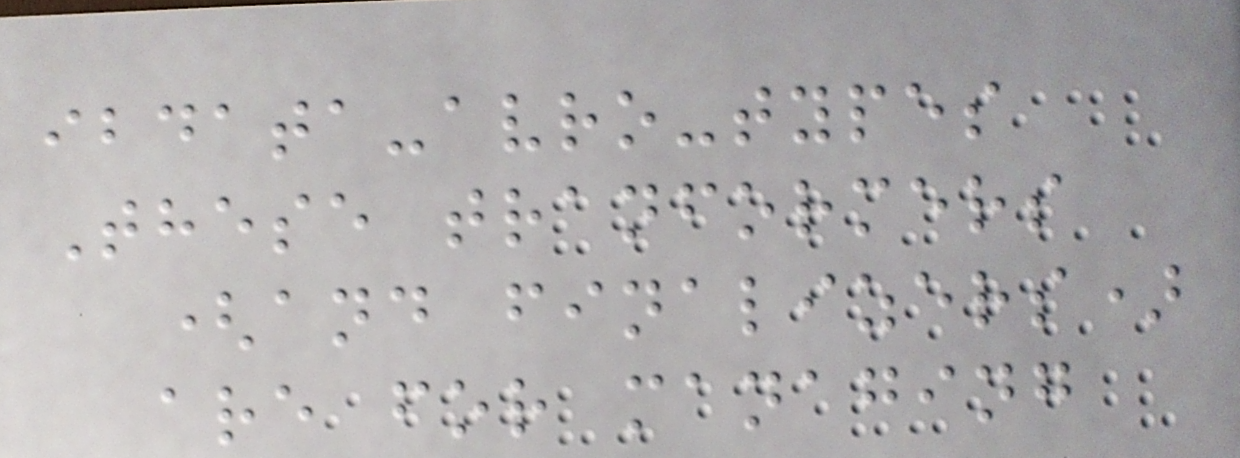ibdata-avro-types
These tranformers
(and finalizers)
are for managing
